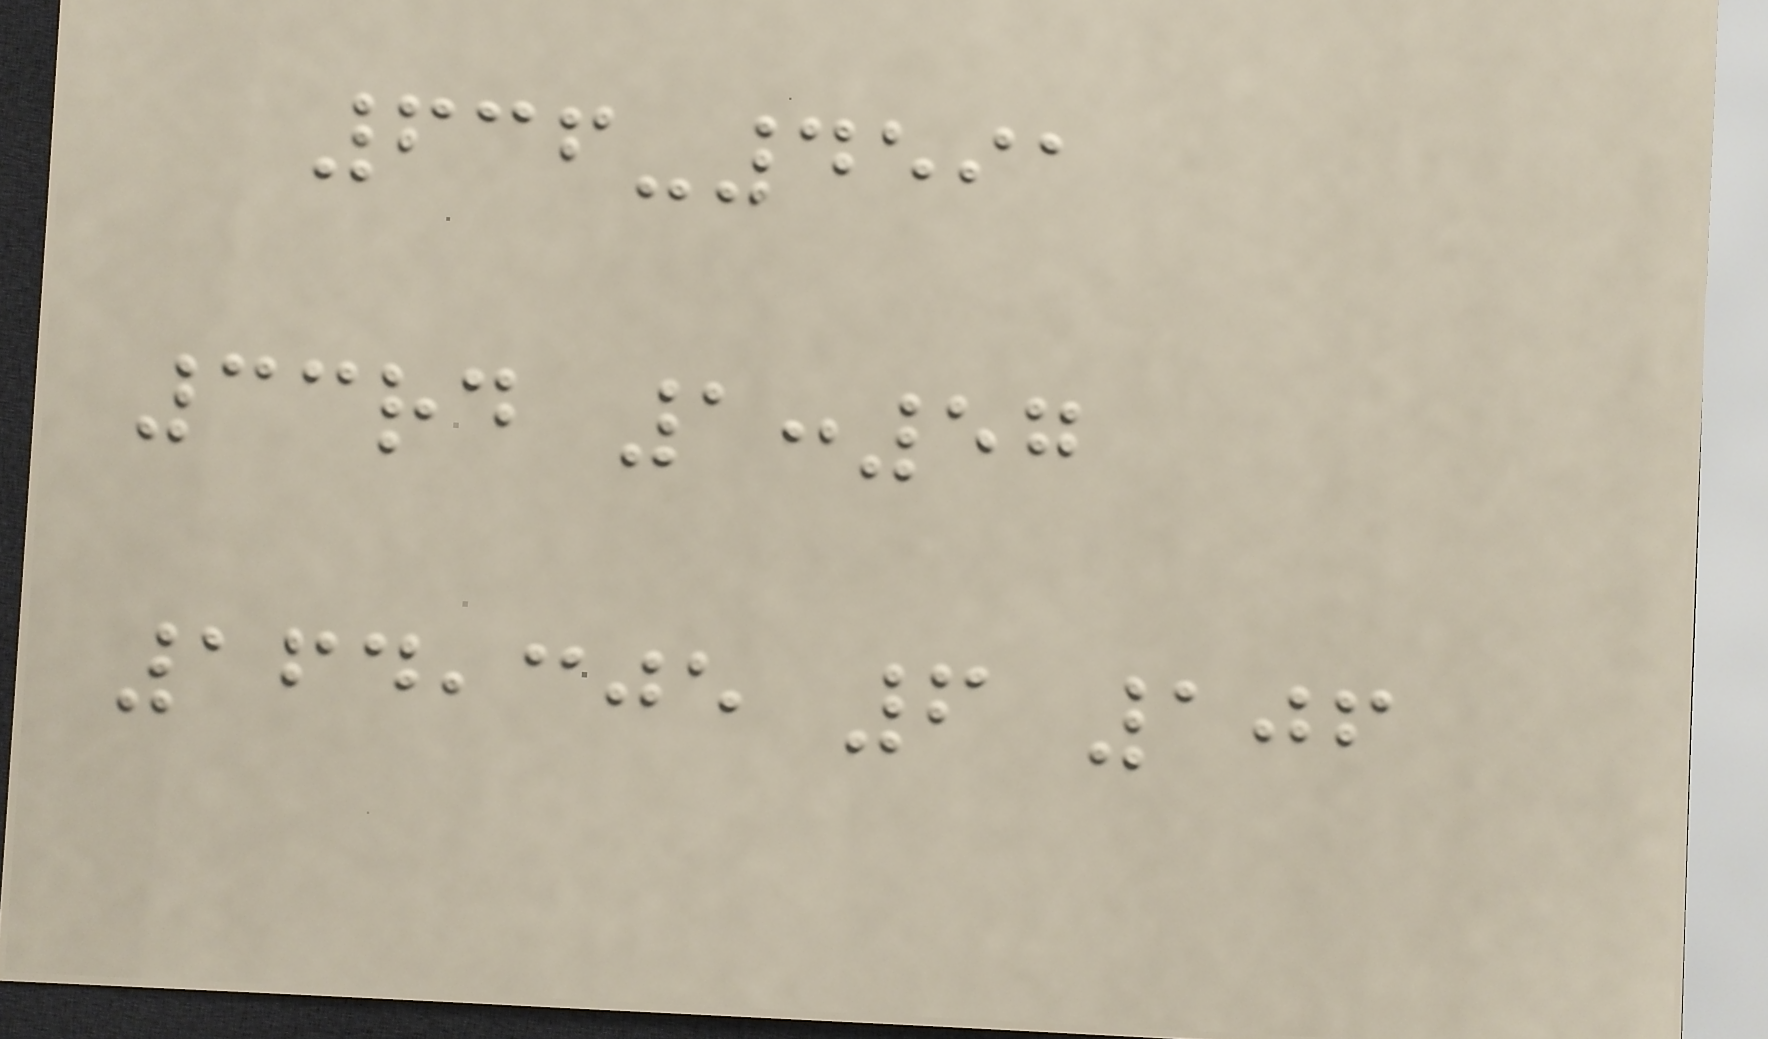636-4591
33rd 1:57
164,305 6 106
